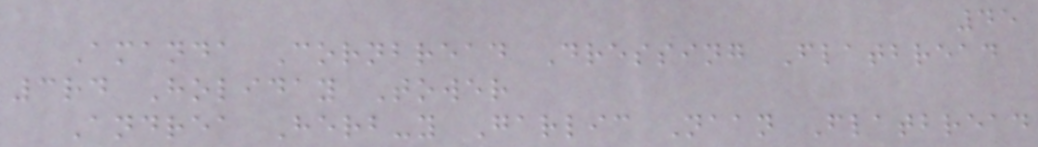45
Amanda Cornbread Dressing Flatbread
3rd Holiday Tower
Andrea Herb-y Garlic Naan Flatbread
